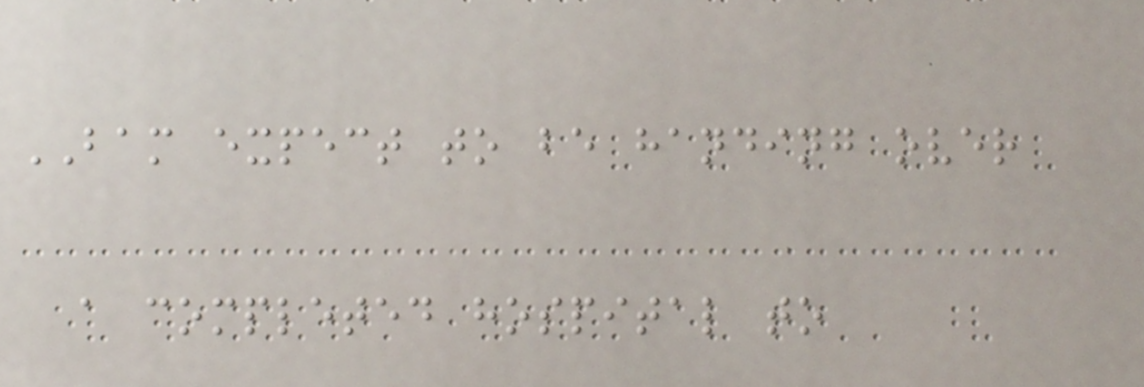BAM expect to be handing over
a completed hospital to
